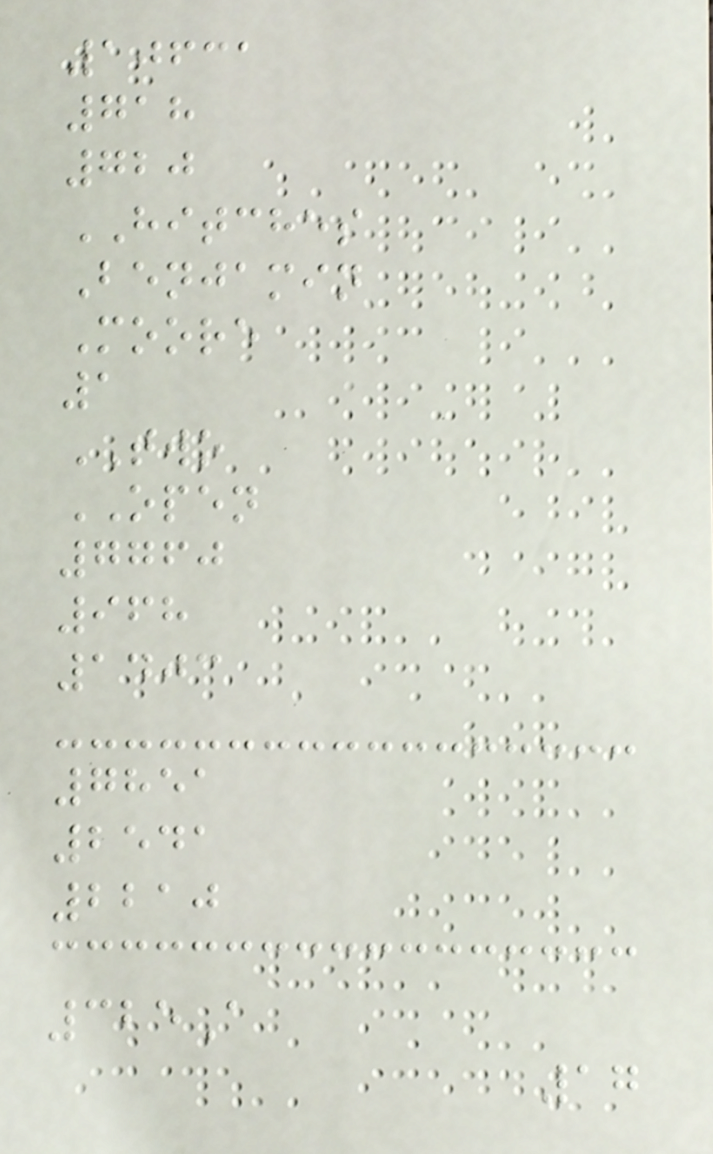10631
718
720
HITCHES
Benjamin
Moore
1
TWO
OPEN
7760
968
1403
7851
2541
2210
325A
17
